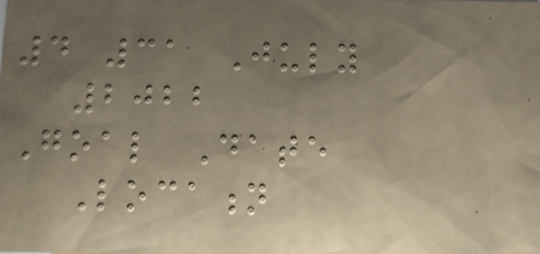4 31 July
2022
Goal Date
Location
